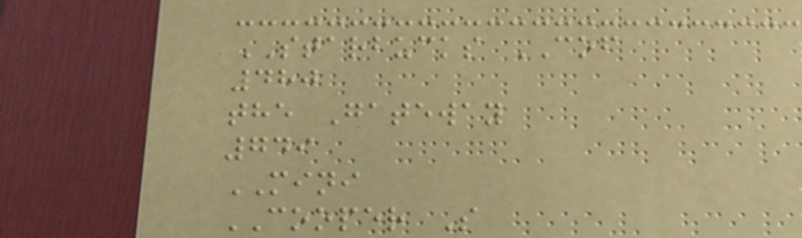STARBUCKS COF
480
the Gateway
749
MINI
COOPER S
